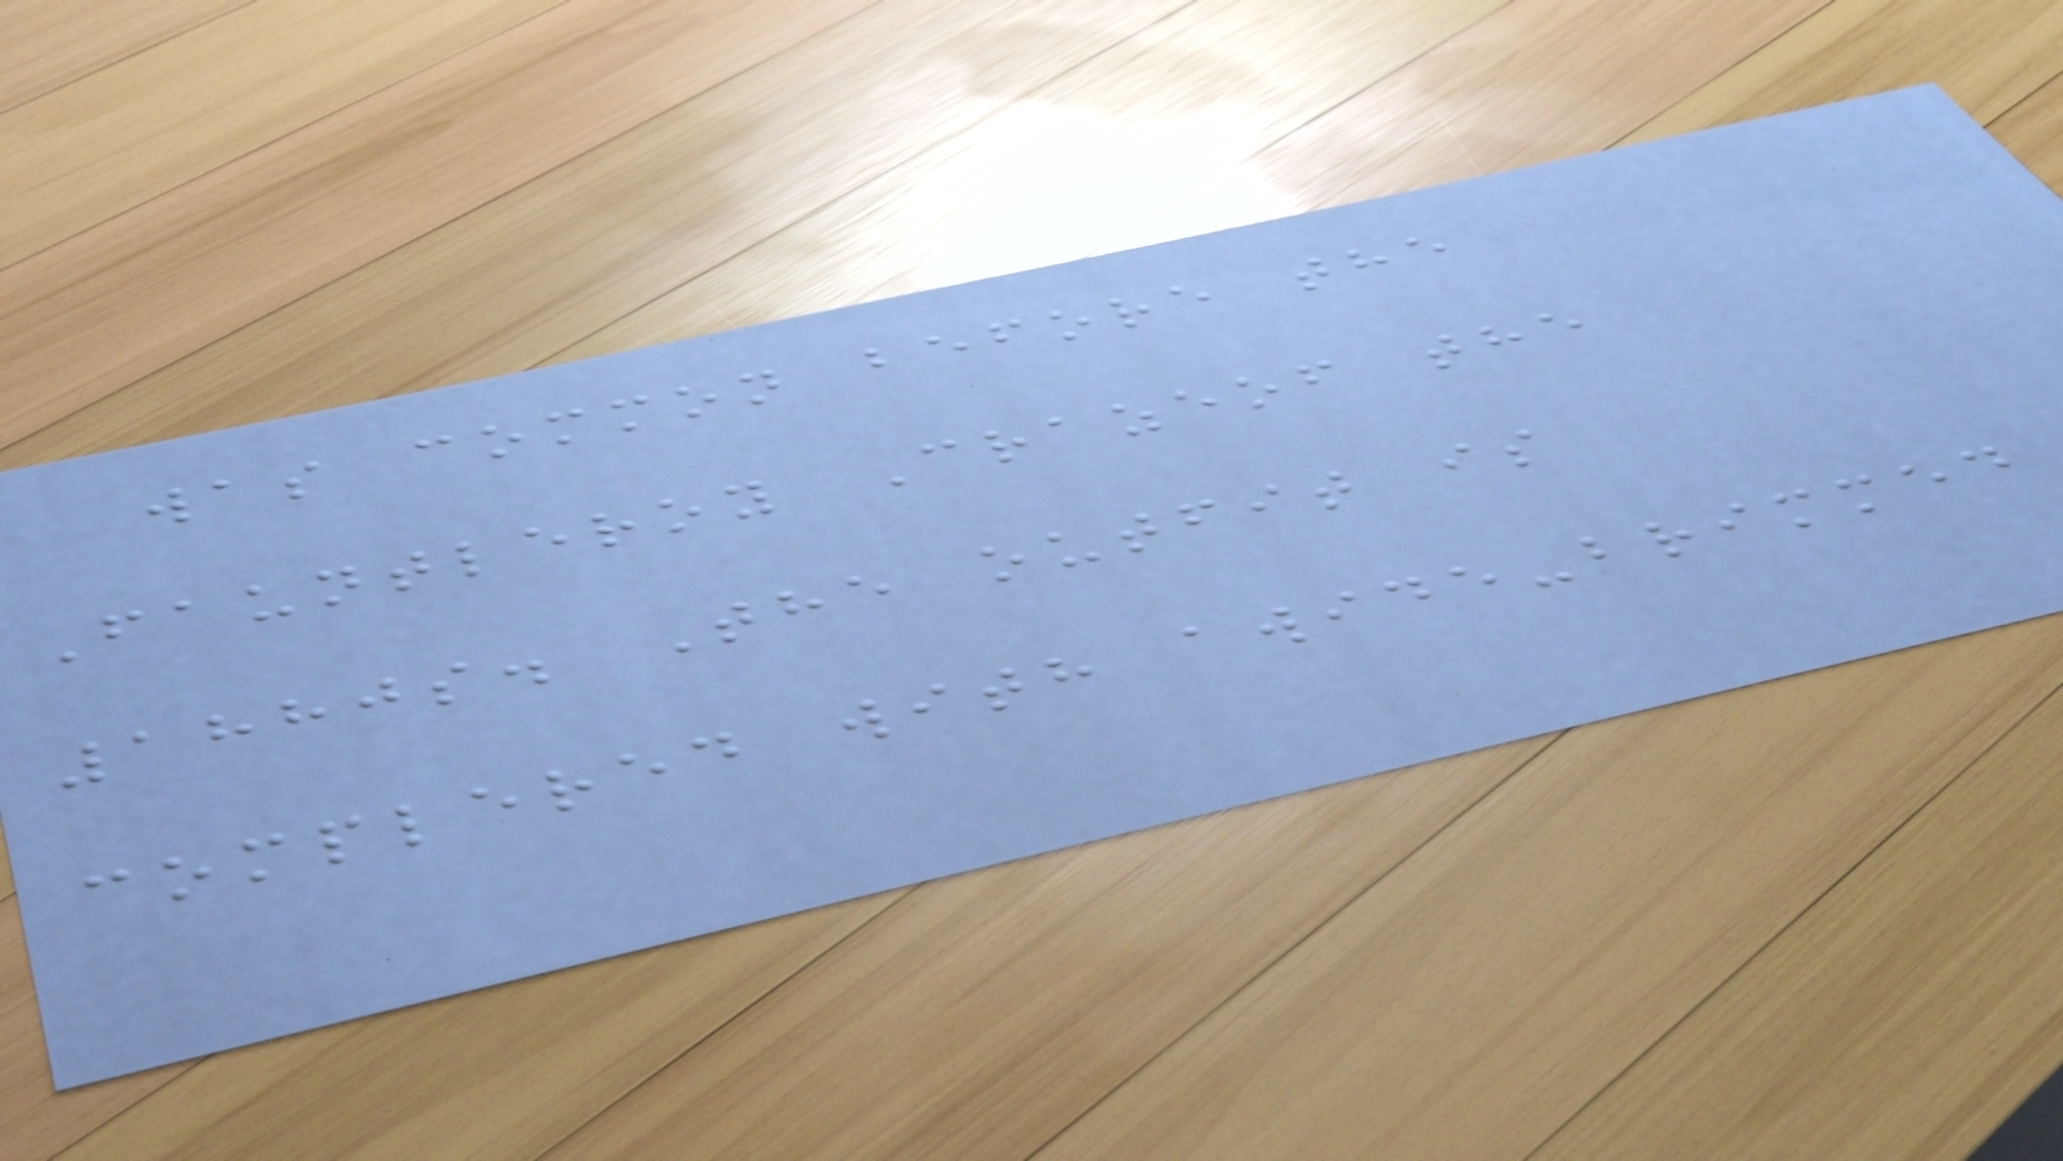was common before the
Fauntleroy Crazeof the
1880s. The outfit is
complered with awide-brimmed
